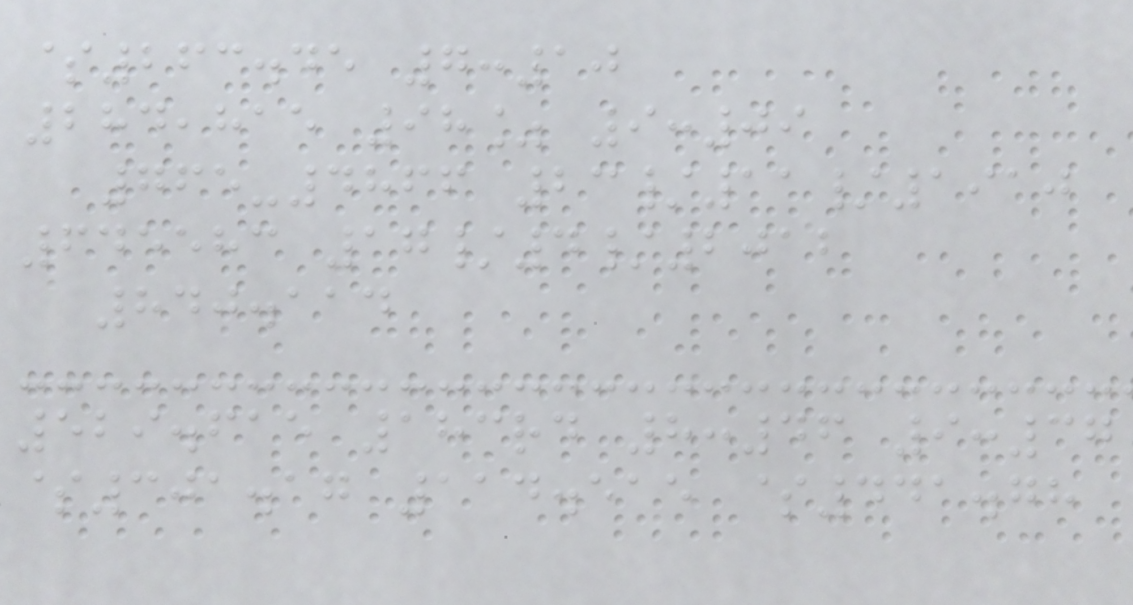$263.45 7:10
284,815 98% 9:09
765-4866 23/11/1910
645583 17/4/2012
840.114
529.615 183rd 8:46 9:37
$301.17 114.515 $441.78
